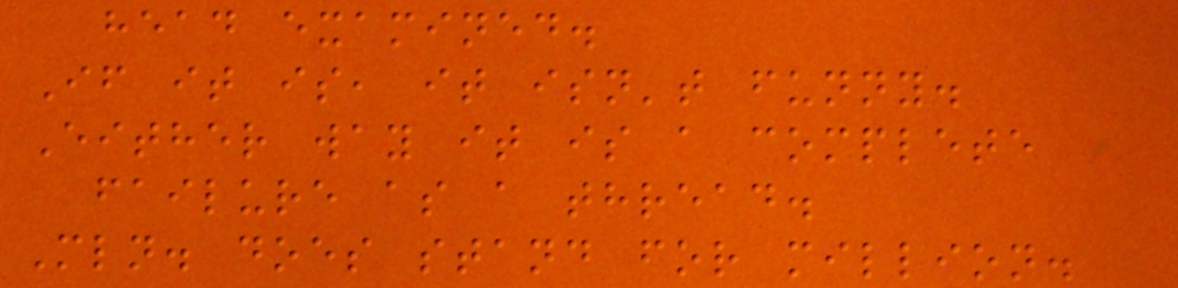head examined.
If it is, it isn't funny.
Either way it is a complete
failure as a thread.
Mln. does stand for million.
